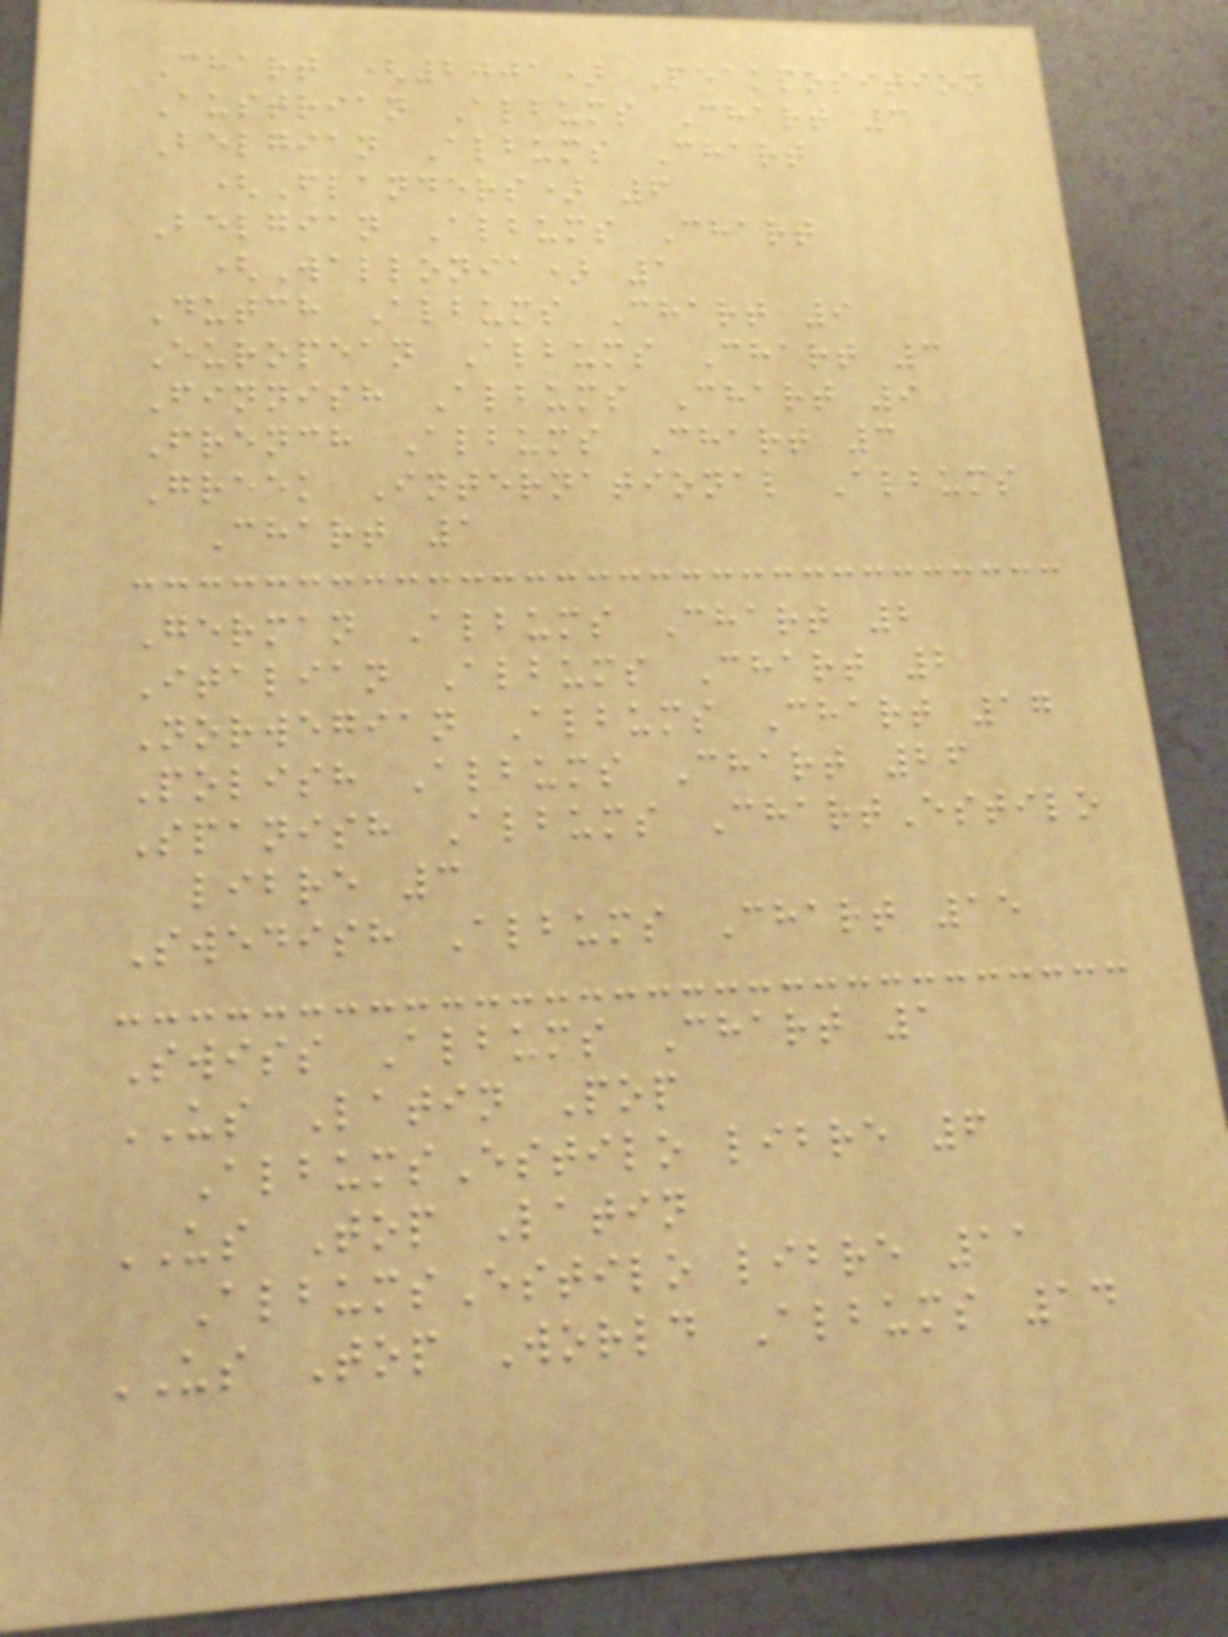Chart (2001) Peakposition
Austrian Albums Chart 3
Belgian Albums Chart
(Flanders) 6
Belgian Albums Chart
(Wallonia) 1
Dutch Albums Chart 9
European Albums Chart 3
Finnish Albums Chart 9
French Albums Chart 3
Greek International Albums
Chart 1
German Albums Chart 2
Italian Albums Chart 2
Norwegian Albums Chart 17
Polish Albums Chart 26
Spanish Albums ChartEstilo
libre 3
Swedish Albums Chart 15
Swiss Albums Chart 1
US Latin Pop
AlbumsEstilo libre 6
US Top Latin
AlbumsEstilo libre 11
US Top World Albums 14
